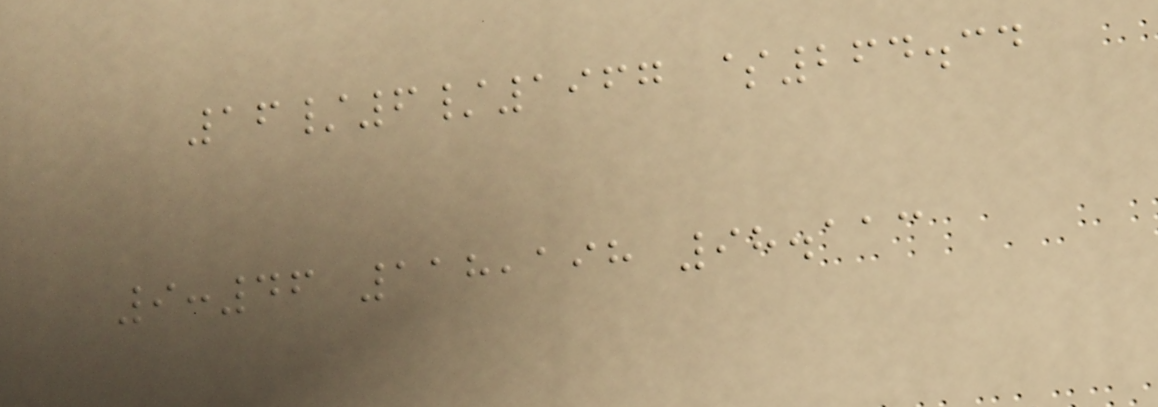16/6/1967 $264.34
9:46 118,198 98.113
